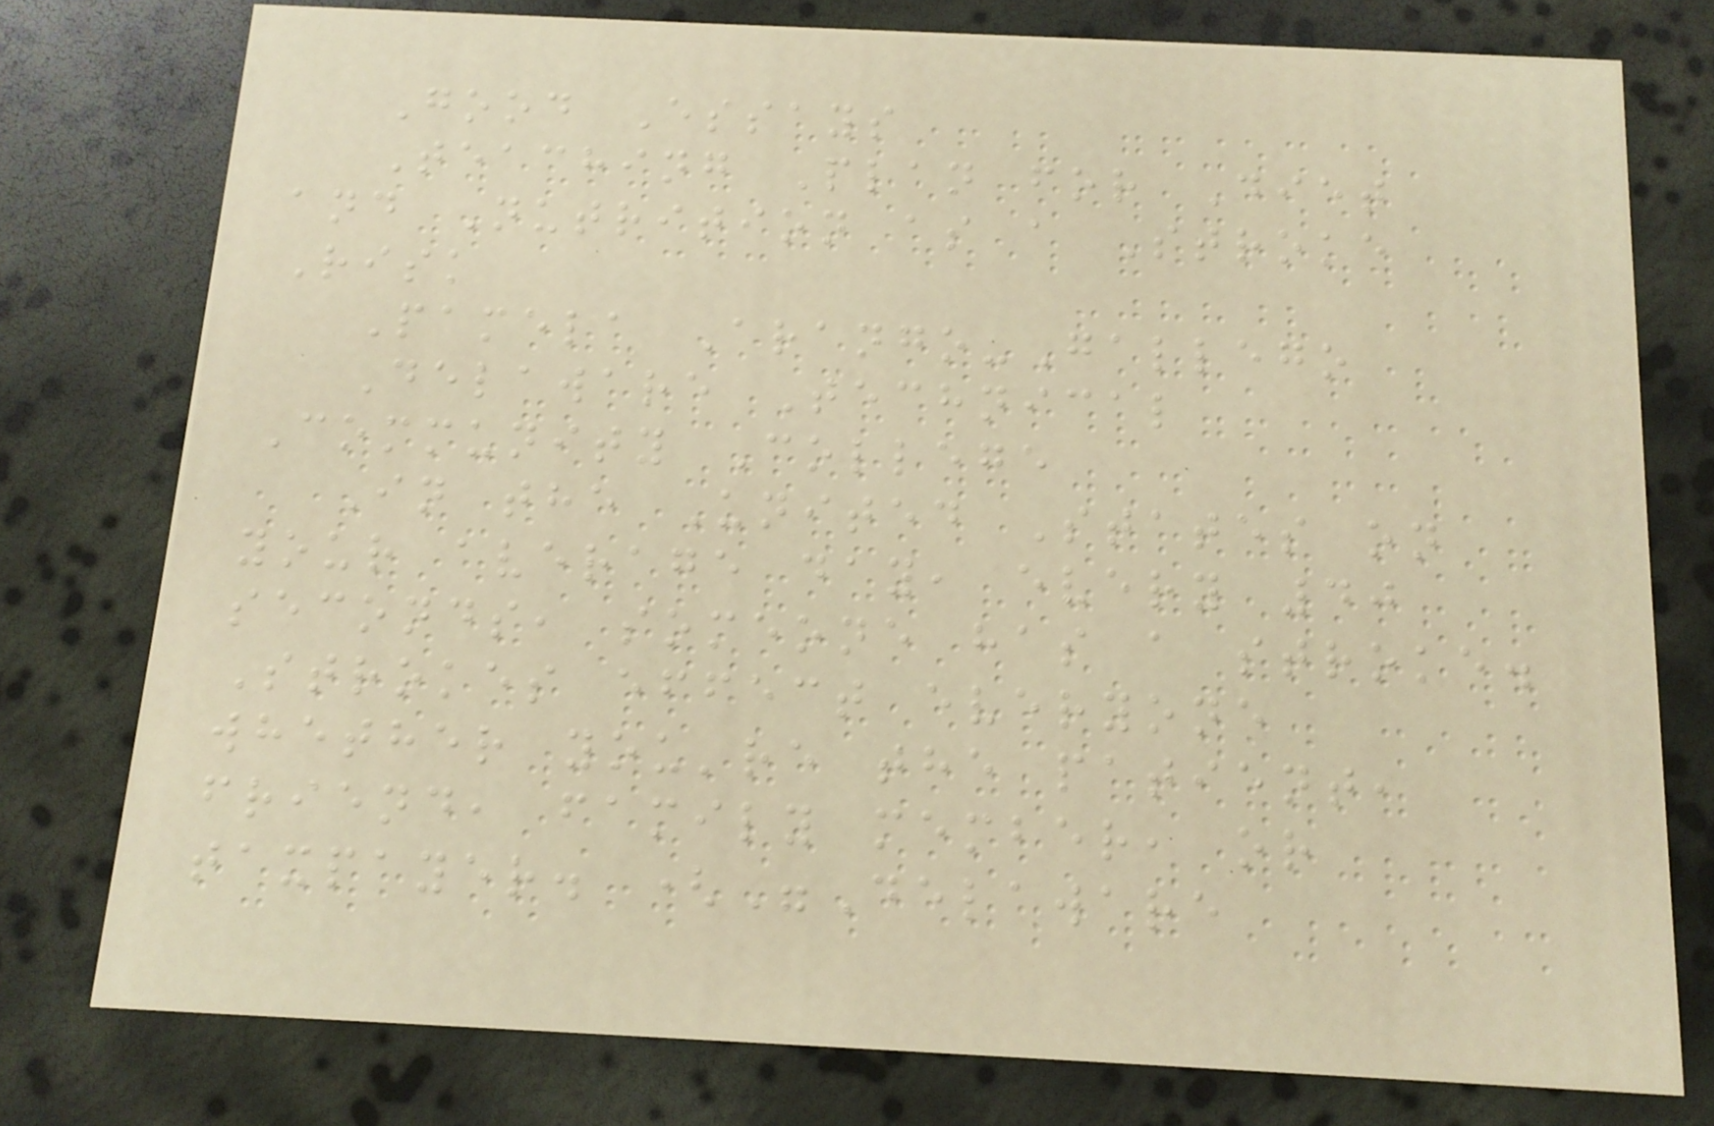Good Essays
Teaching Plan for Diet
and Nutrition as a Stroke
Risk
Pamela Arango-Gallego
Delaware Technical
Community College
In the United States on
your average day, every 40
seconds, someone has a stroke.
Strokes effect everyone
whether you're the patient,
friend, family member, or
taxpayer. ("Delaware
